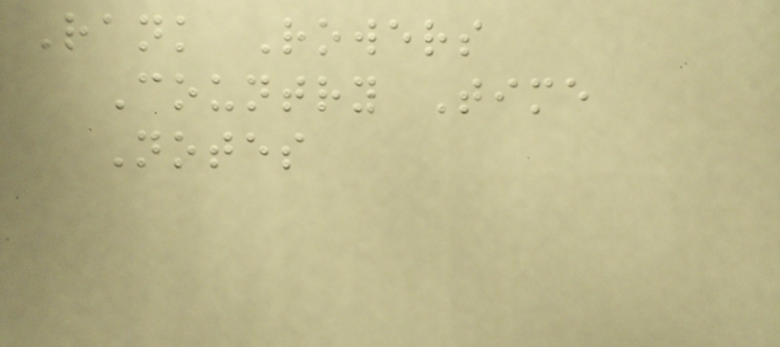Rank Rowers
Country Time
Notes
